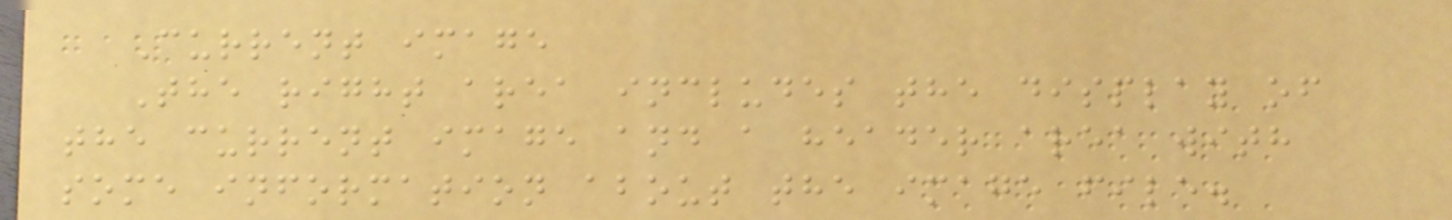Current image
The right area includes the display of
the current image and a header area with
some information about the image file.
